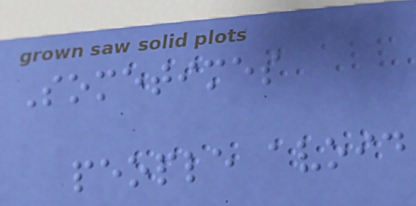Sometimes
people avoid
